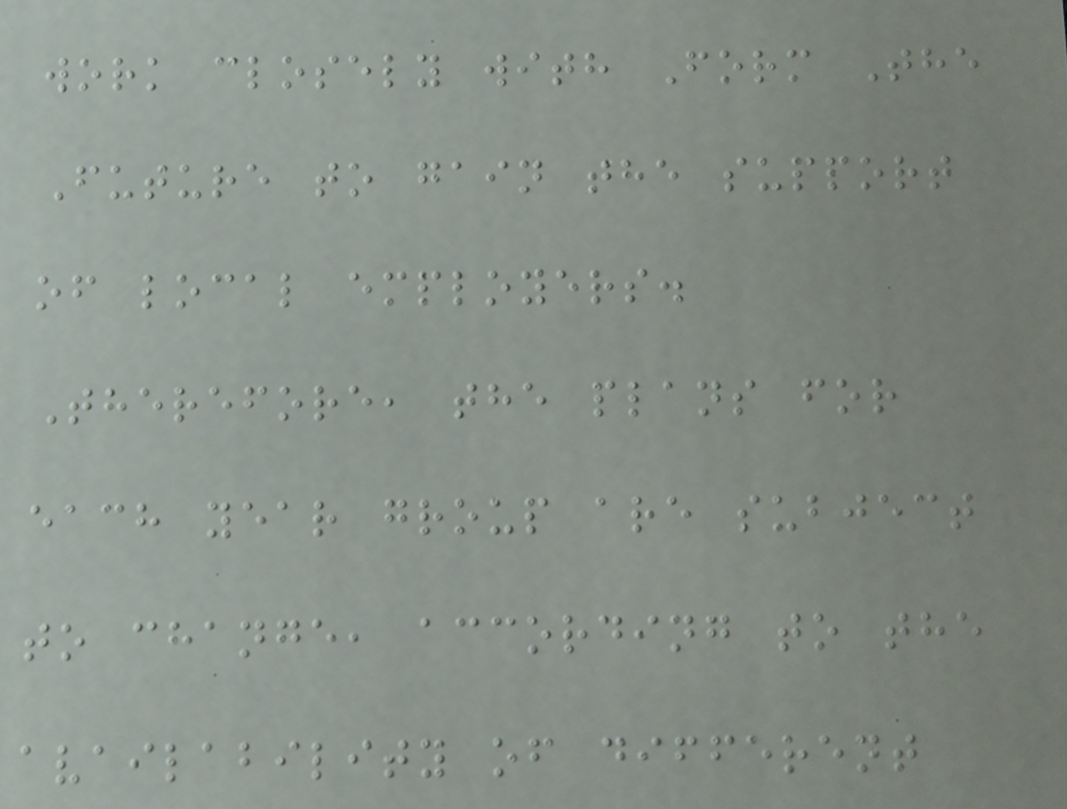work closely with Form The
Future to gain the support
of local employers.
Therefore, the plans for
each year group are subject
to change, according to the
availability of different
